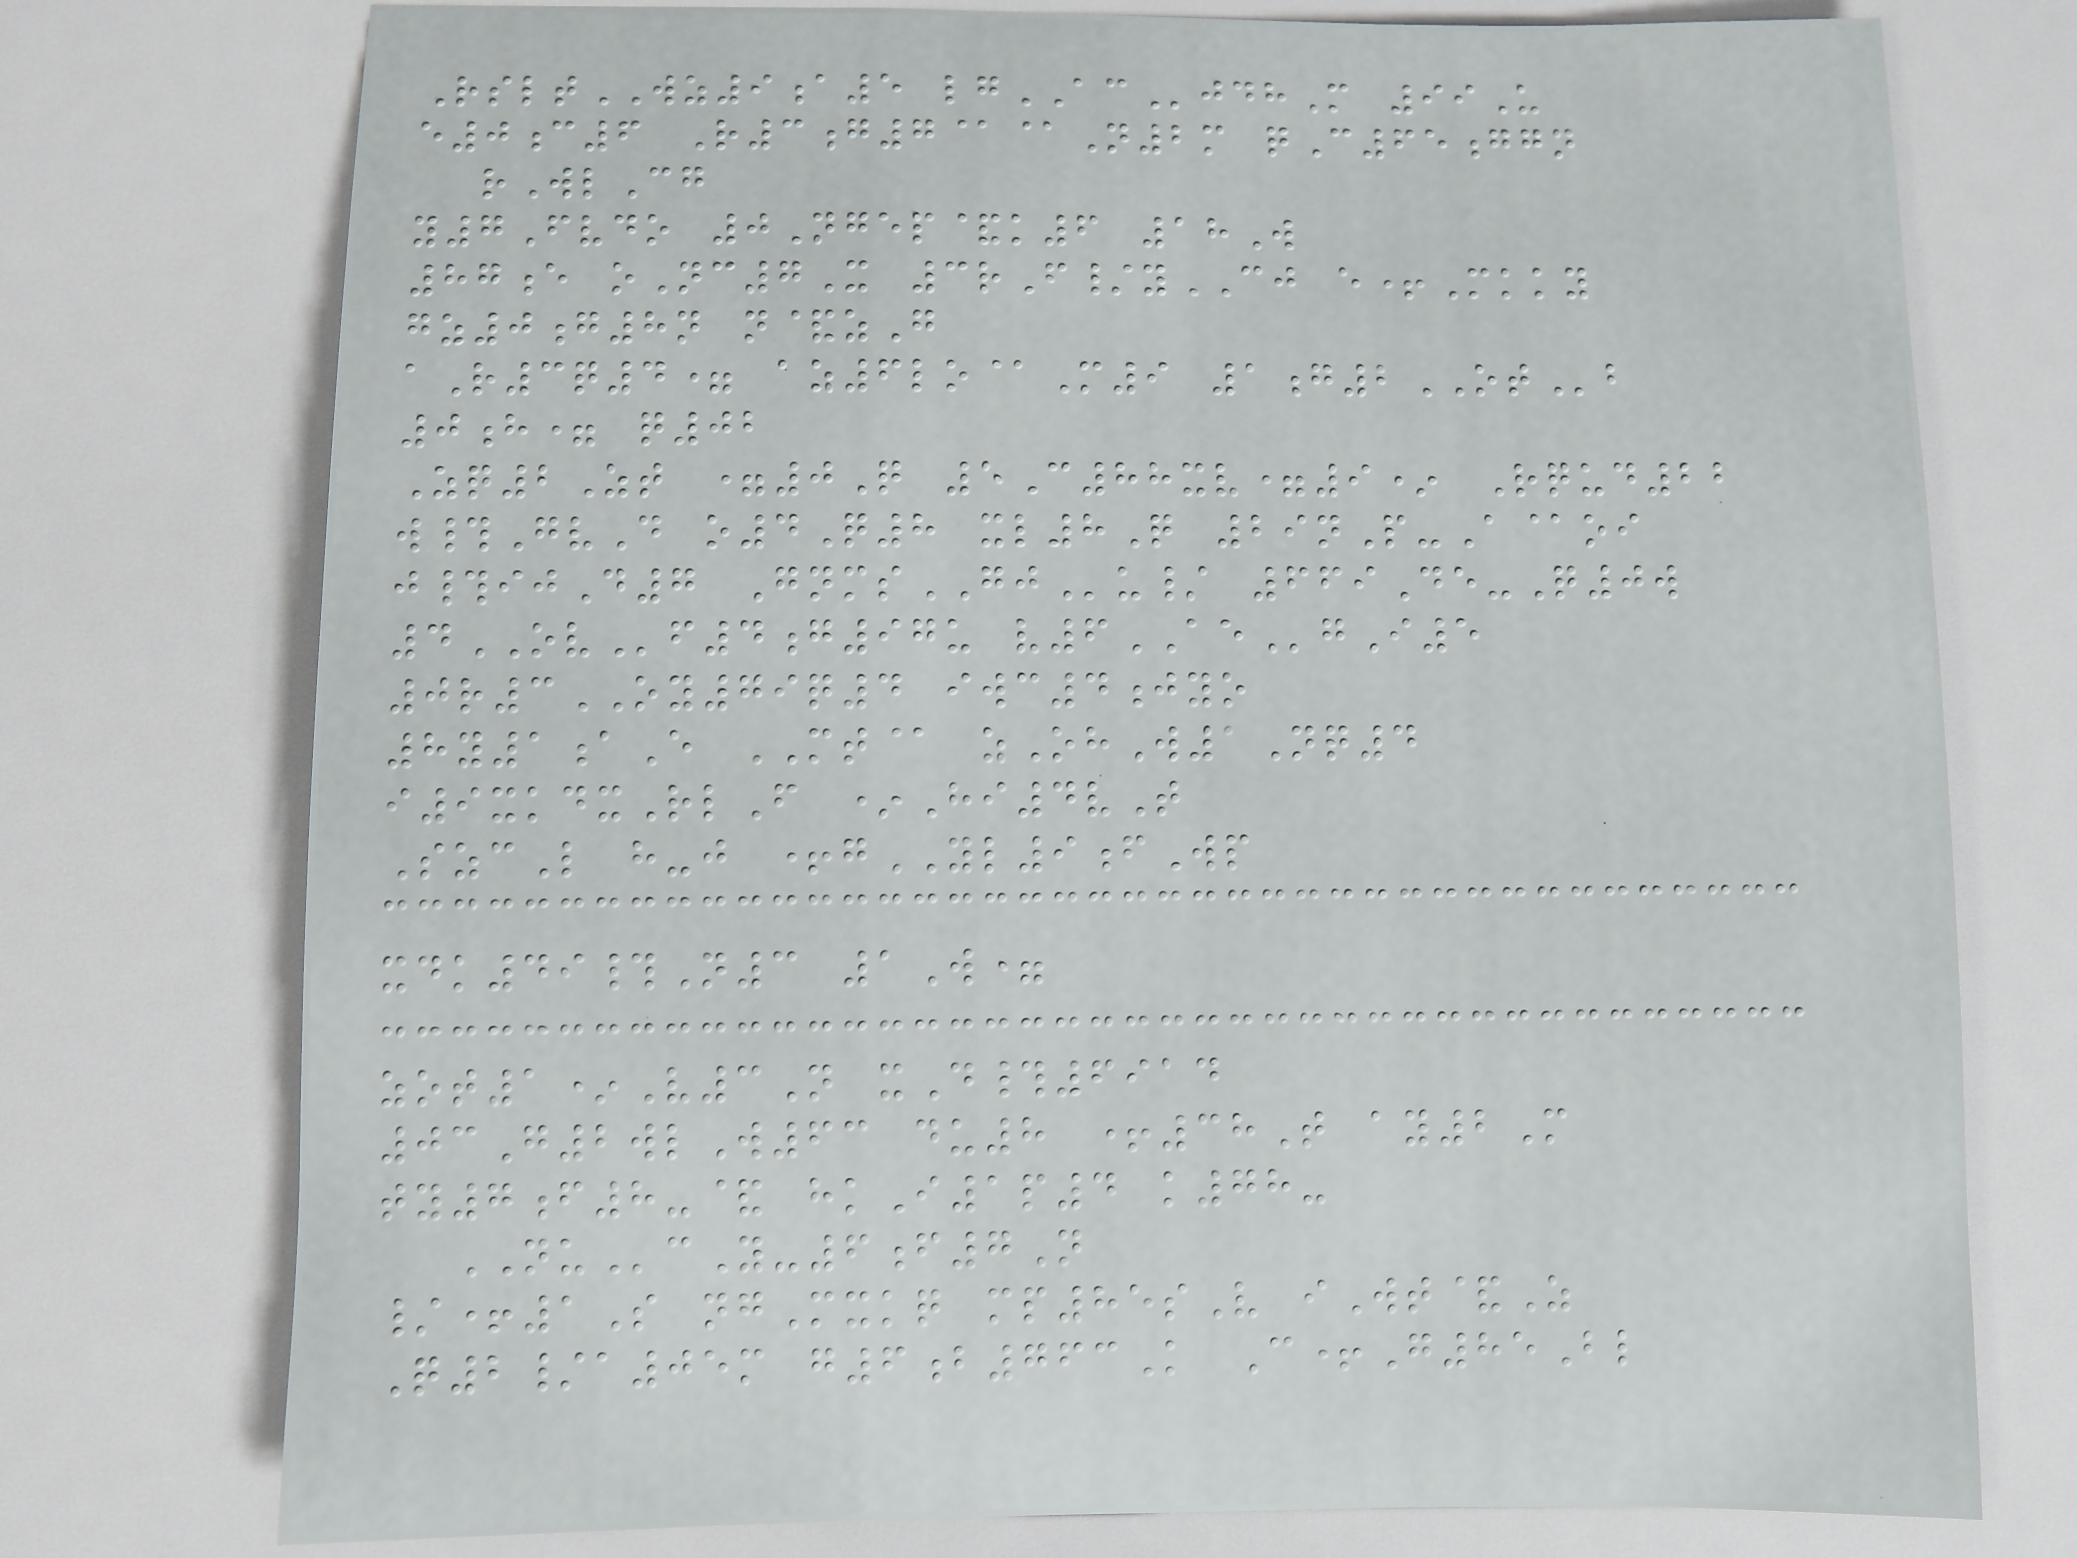RsltWZ9a5 lgACjdhM 99U
e0c6 R3g7@@N2m qC65ggn
rWlCg
y7Fvdo 0Ngep&k6 18W
87e oNc7X 3rF/yCJ e+Mkky
gz0g8n n&zG
aR3q4= az6lo@M9 1g2OTb
0h= q02
Zq2Zt =0Q 5C88xv=9* Rqud22
w#GvD o4Q8 xl8Q 29nP-A@oi
j#ijD7 GnmsGJu/ 669De-Q0w
4OVf4g97u v6AEgI5
0r3OY79q4 iwc4jyo
8y1aE MT@ zOhW1Nq4
i9xkdxRlF *Hi4vT
SzcL h-j +gYL9fWp
xdk49#N3 1W=
zot1*V3N xD#6914
03G2wlW63 du8 +38T ay2M
ty7f8-& hkI1p4 k78-
NUcY-6f7N
/+1S ngMxkq mp85sV iWt&Z
Q2/a05m g6b763K C+G85Bl
